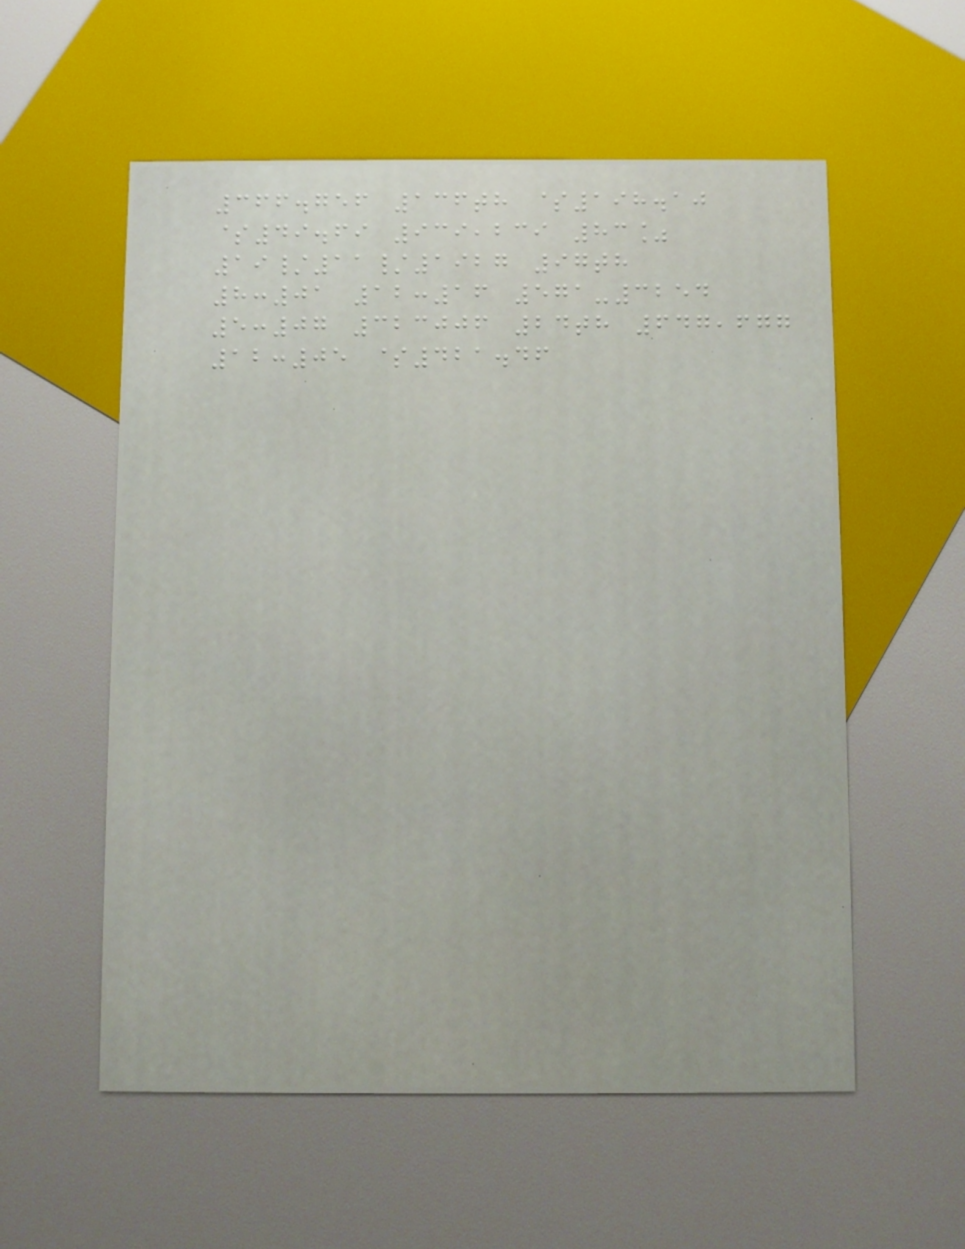366.756 136th $198.10
$49.69 939,239 83%
19/11/1927 97th
8:01 12:16 571-3254
5:07 323006 24th 647,677
12:05 $421.46
